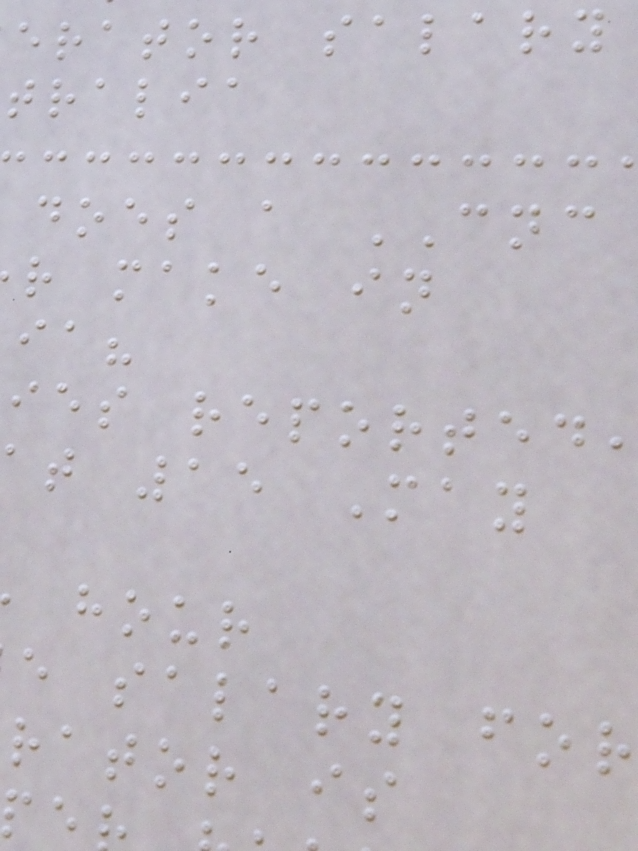erator salary
tralia
does a CNC
r make in
ies reported
t 15 May
hour
e salary for
rator is
